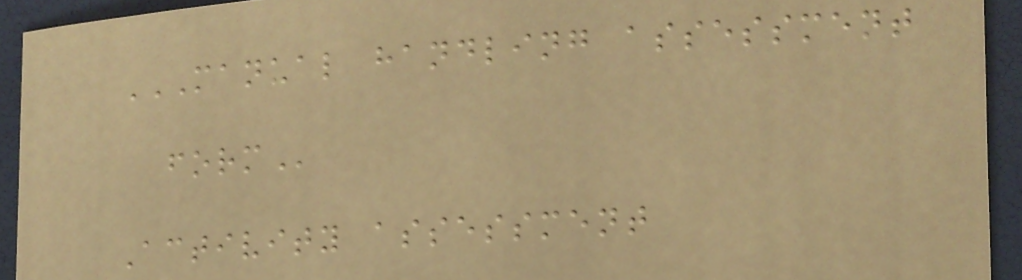MANUAL HANDLING ASSESSMENT
FORM
Activity assessment
